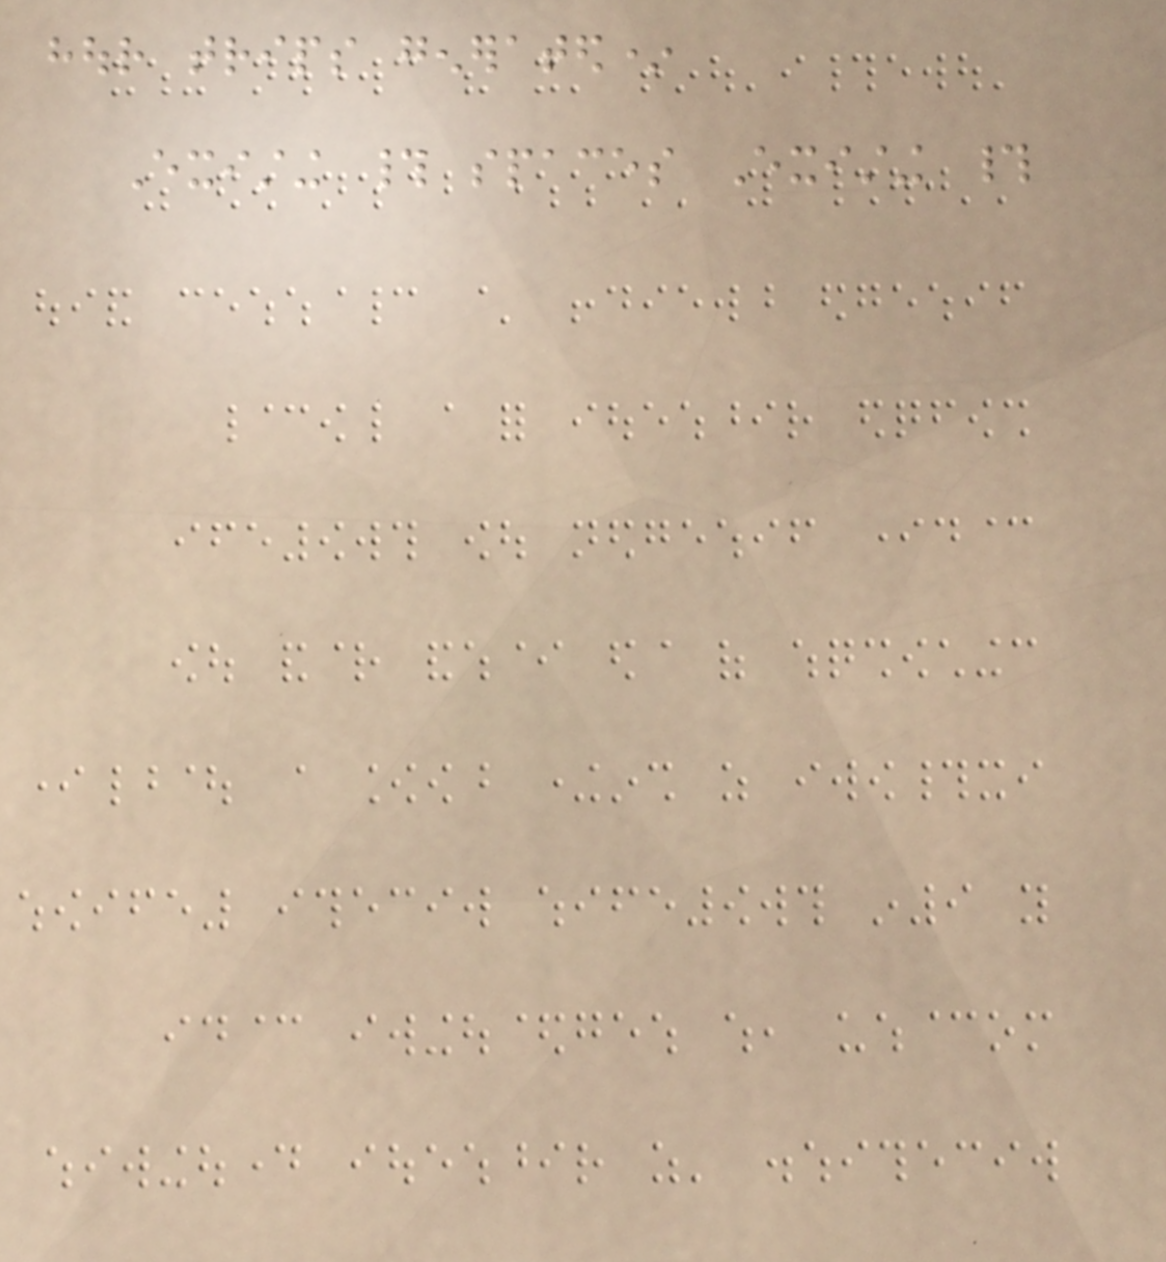hour trips generated*
Existing # spaces Existing #
